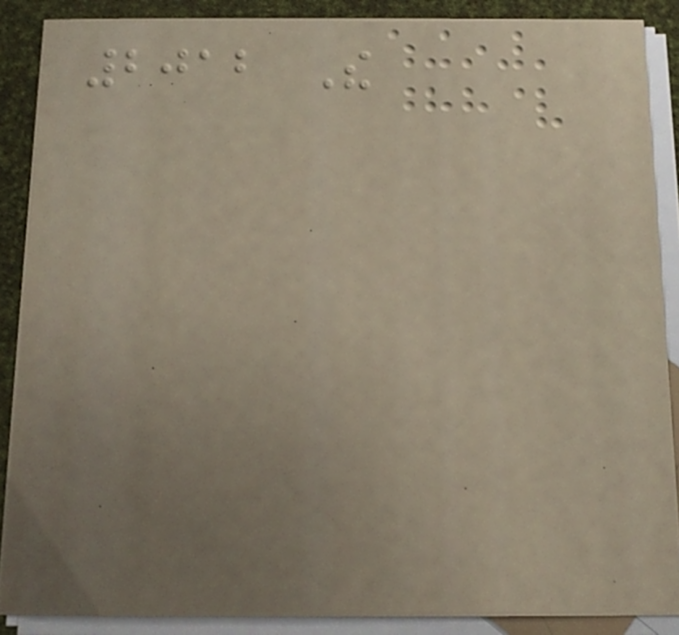2012 The
